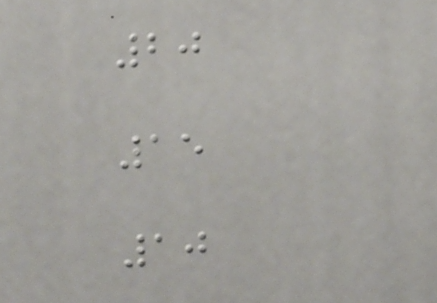20
15
10
